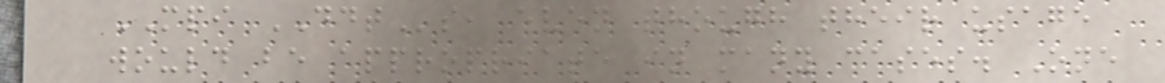MPI DDTs, even though their usage
would be appropriate in many cases. One
